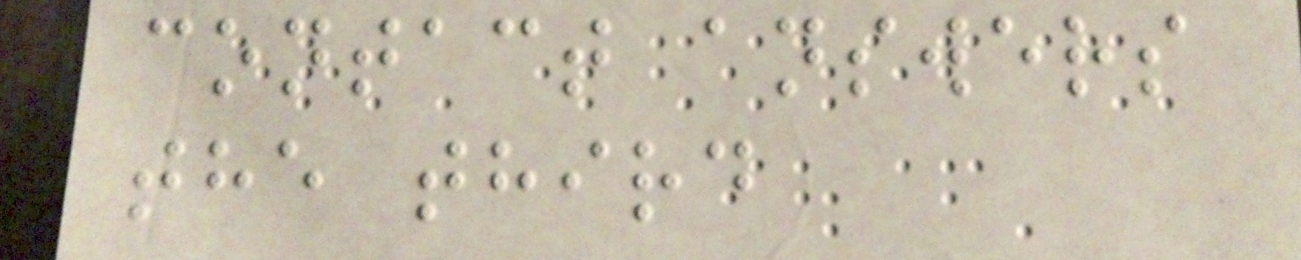contact answers
the third
